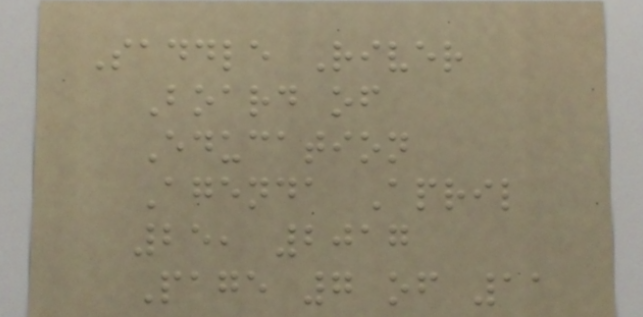Saddle River
Board of
Education
Agenda April
25, 2017
Page 7 of 11
